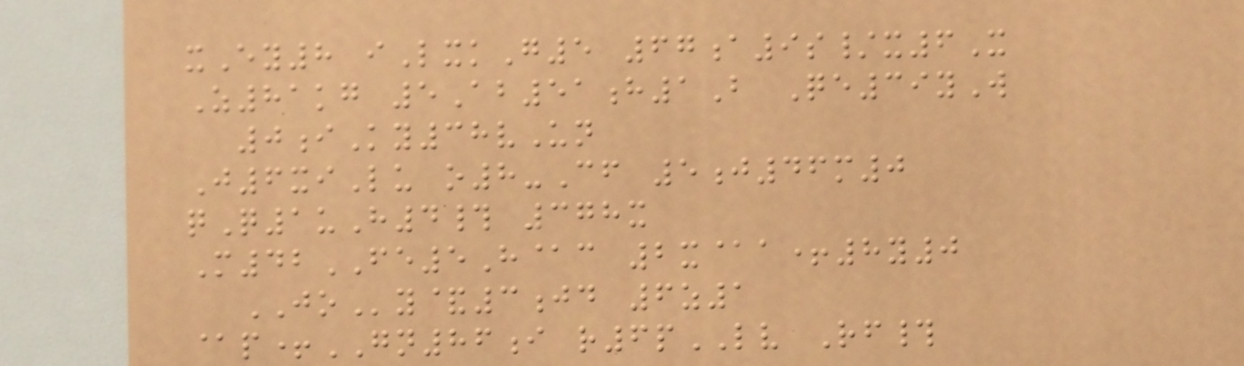xEy8 iLxkG5 67a9s/x6X
Z81kg 5Ab51h1B Qe39yW
0iKy38vUn
J6xiLu o8-Cf 5j46m0
qQ1uH4# 378x
M42FE5H@c 2x@a+8y0
JOy&3jd 6z1
@p+GN86i r6pLV Rf#
